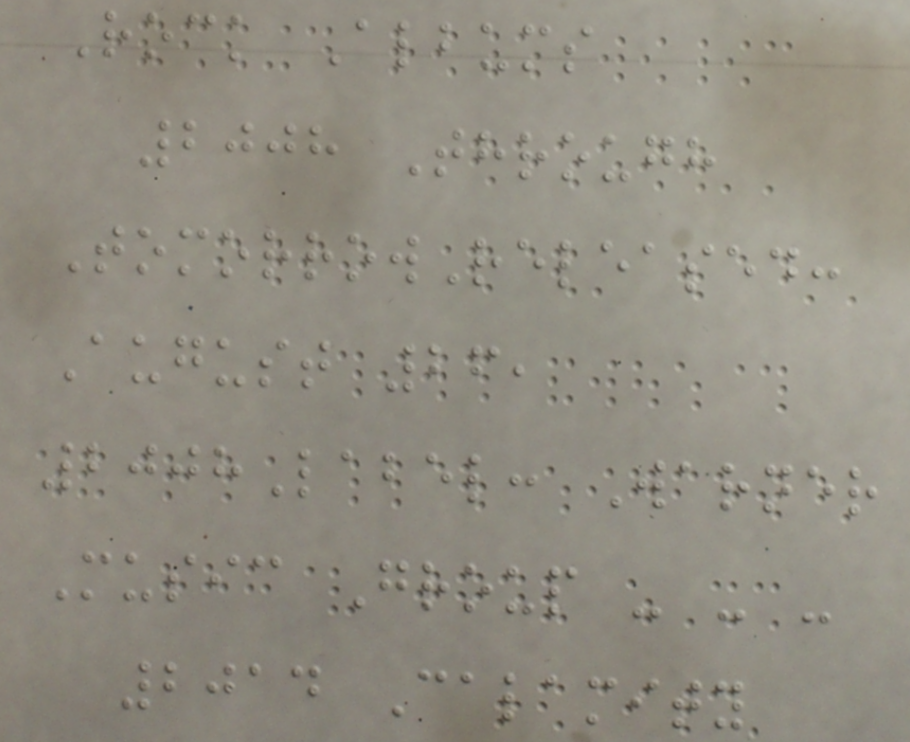Rock Albums
2008 Through
TomorrowReleased:
August 26,
2008Label: Warner
Music Group - - -
2014 Calamity
